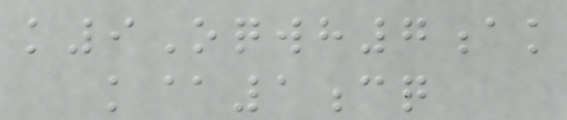k9Oqwh7ak
k@1cq
